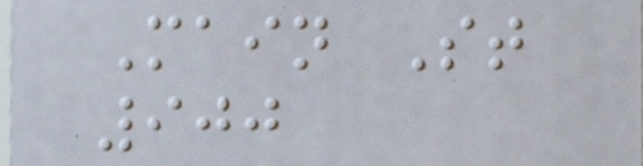Main St
900
